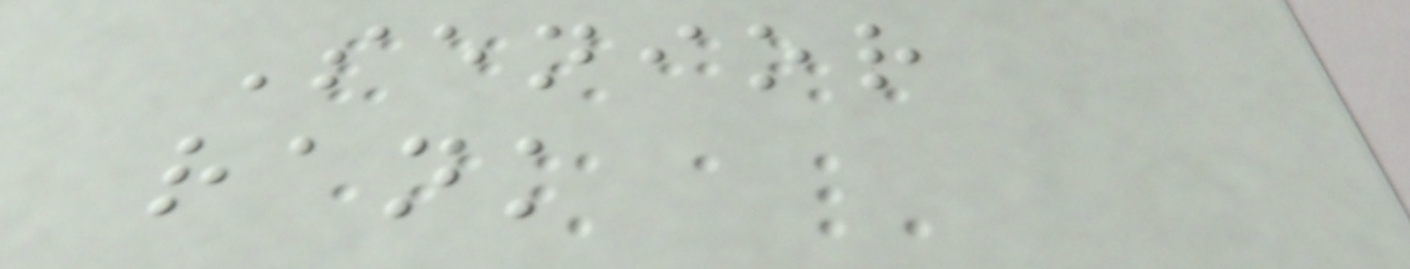Senior
rank
